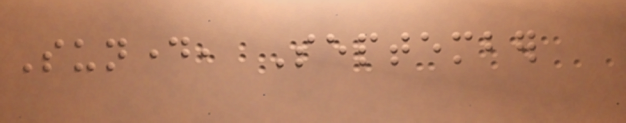Sunday, September
